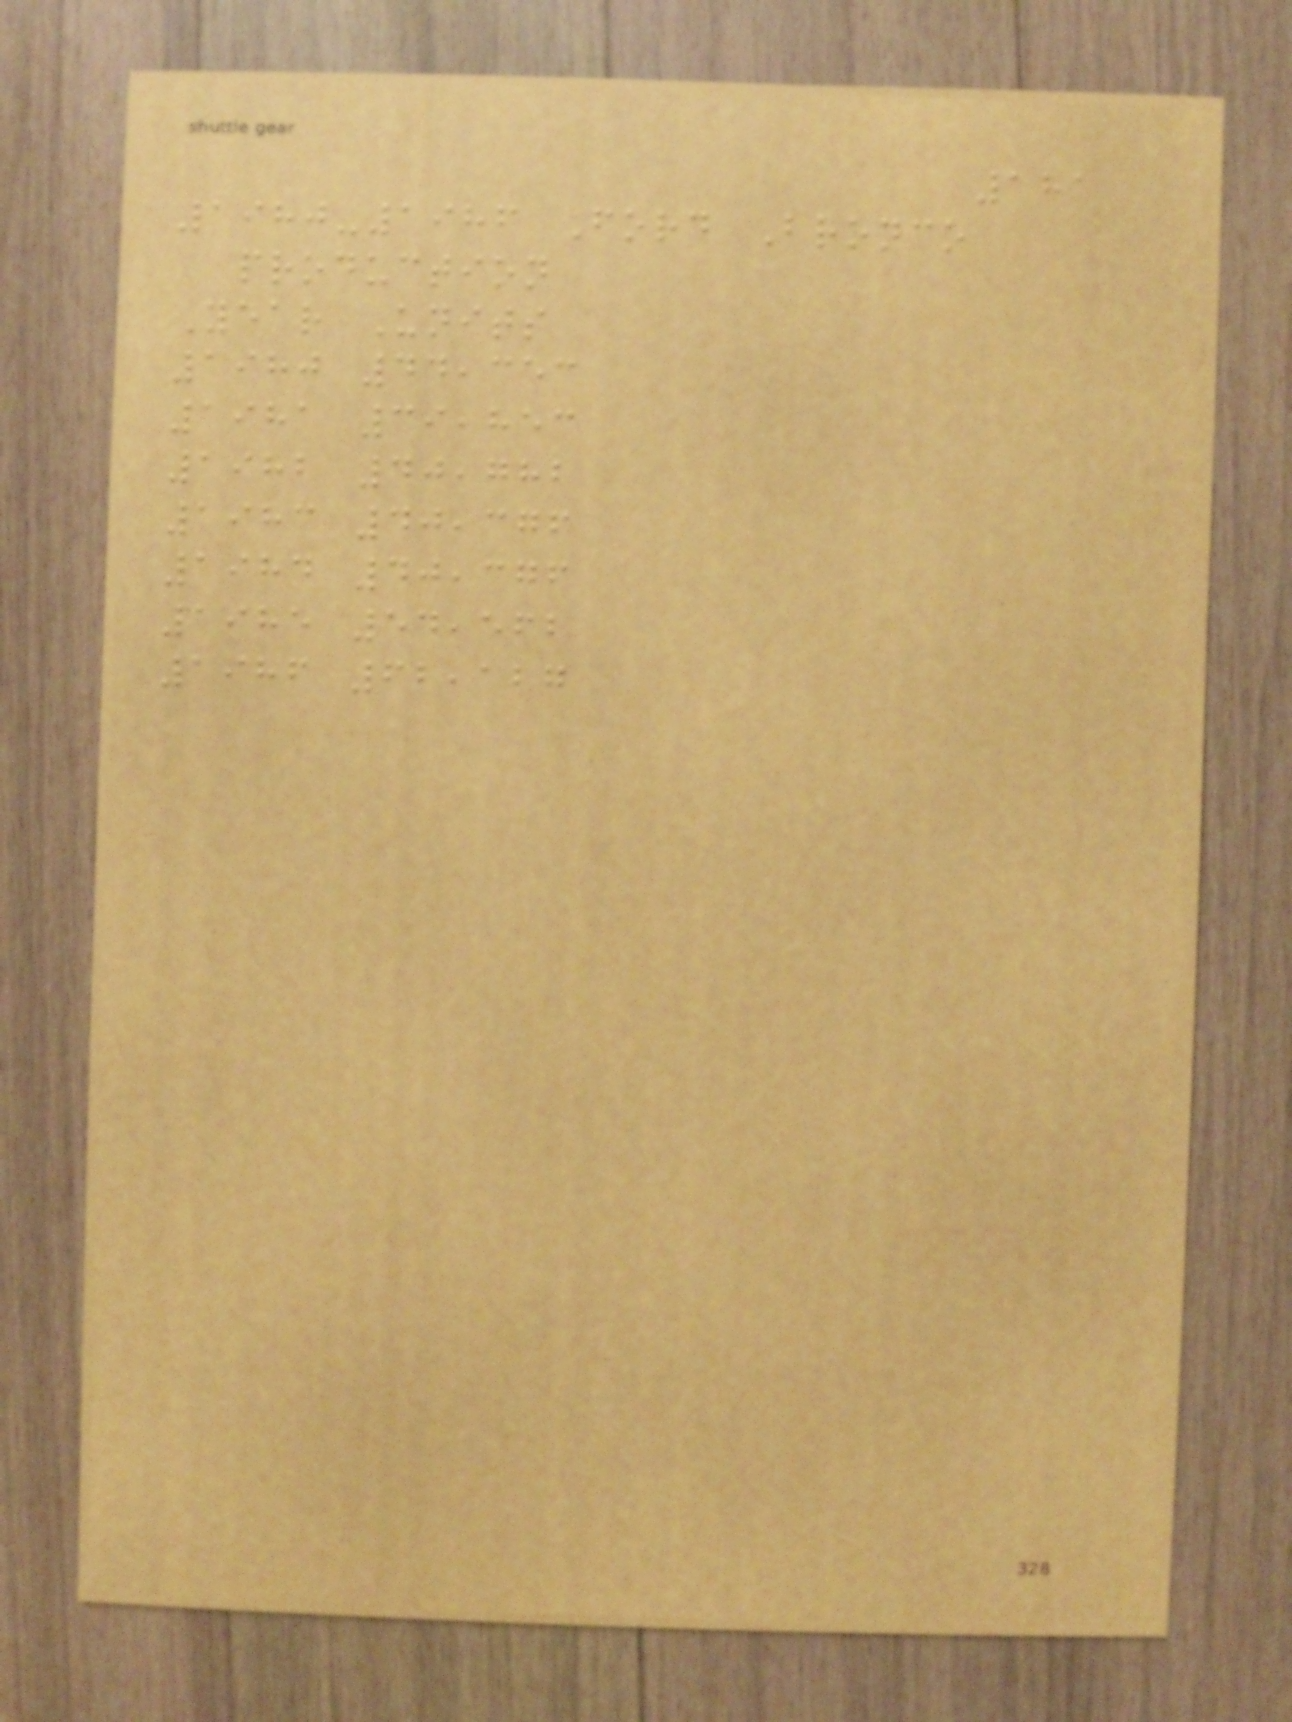181
1980-1986 Ford Bronco
production
Year Units
1980 44,353
1981 39,853
1982 40,782
1983 40,376
1984 40,376
1985 54,562
1986 62,127
